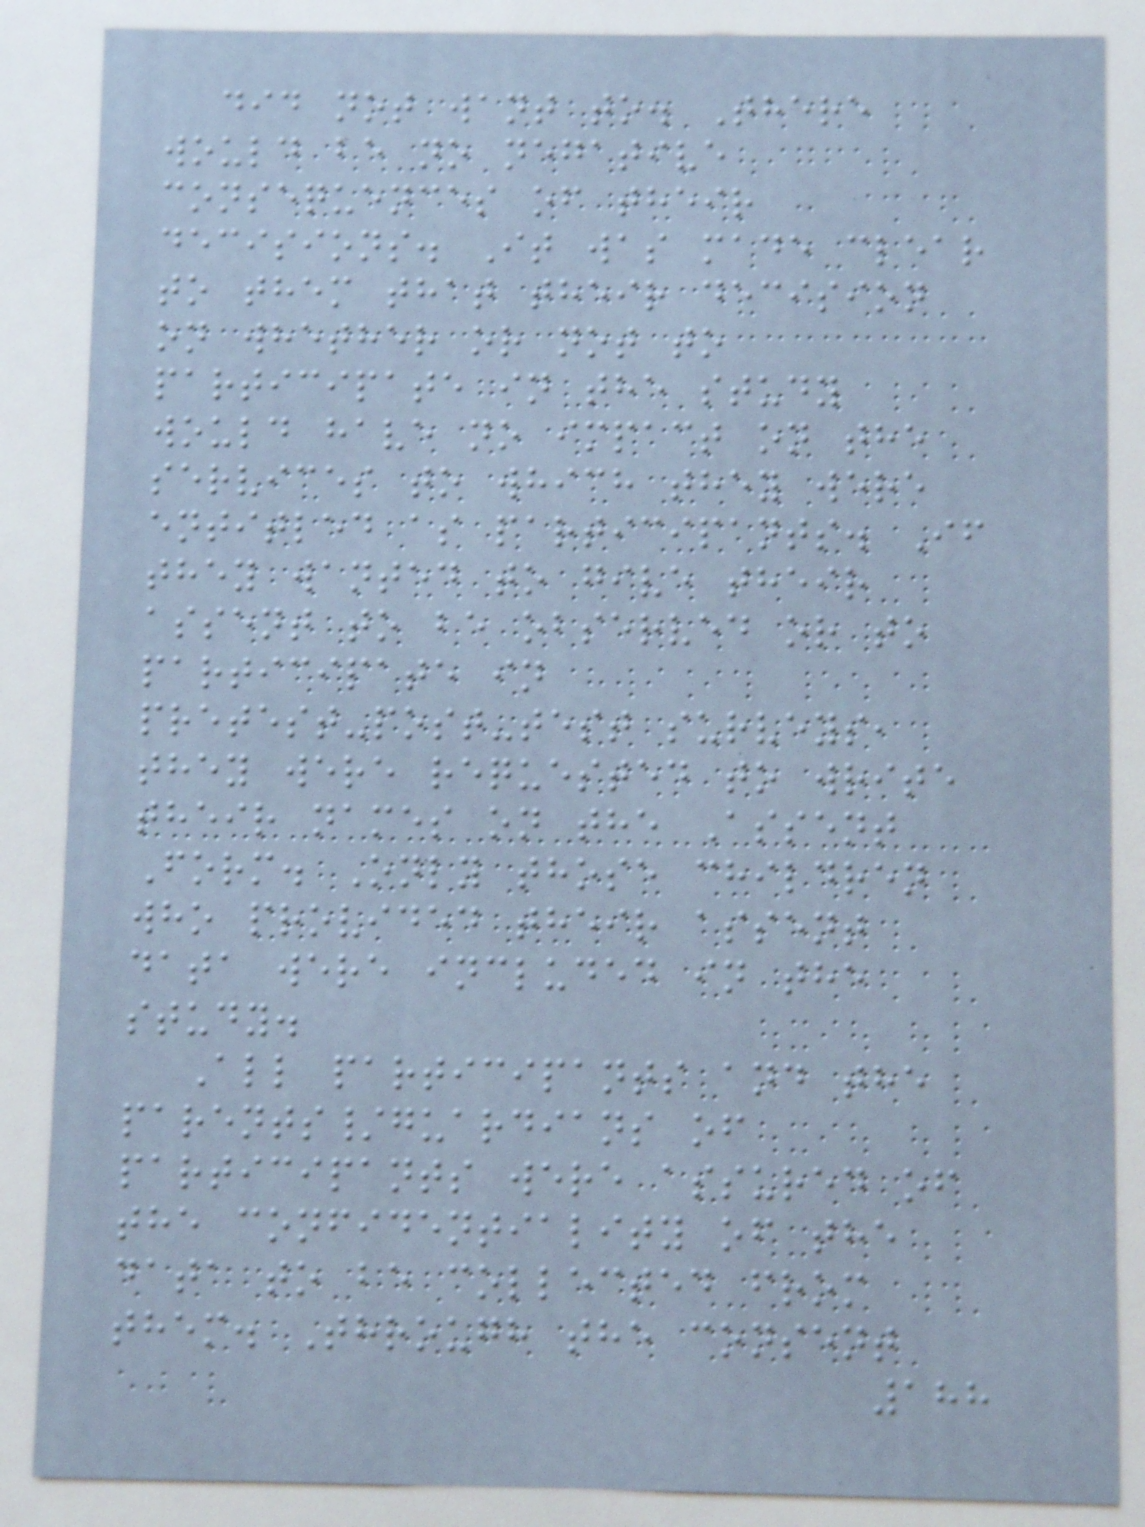did not want to. There
would be no negative
consequences of their
decisions. It was made clear
to them that their decision
on whether or not to
participate in the study
would have no impact on the
services to which they were
entitled as participants. If
they wanted to give their
assent to be observed or to
participate in
pretest-post-test surveys,
they were requested to write
their names on the Assent
Form. Only those children
who provided their assent
data were included in the
study.
All participants and the
parents/guardians of
participants were assured of
the confidentiality of the
data to be collected from
them. Through the consent
188
